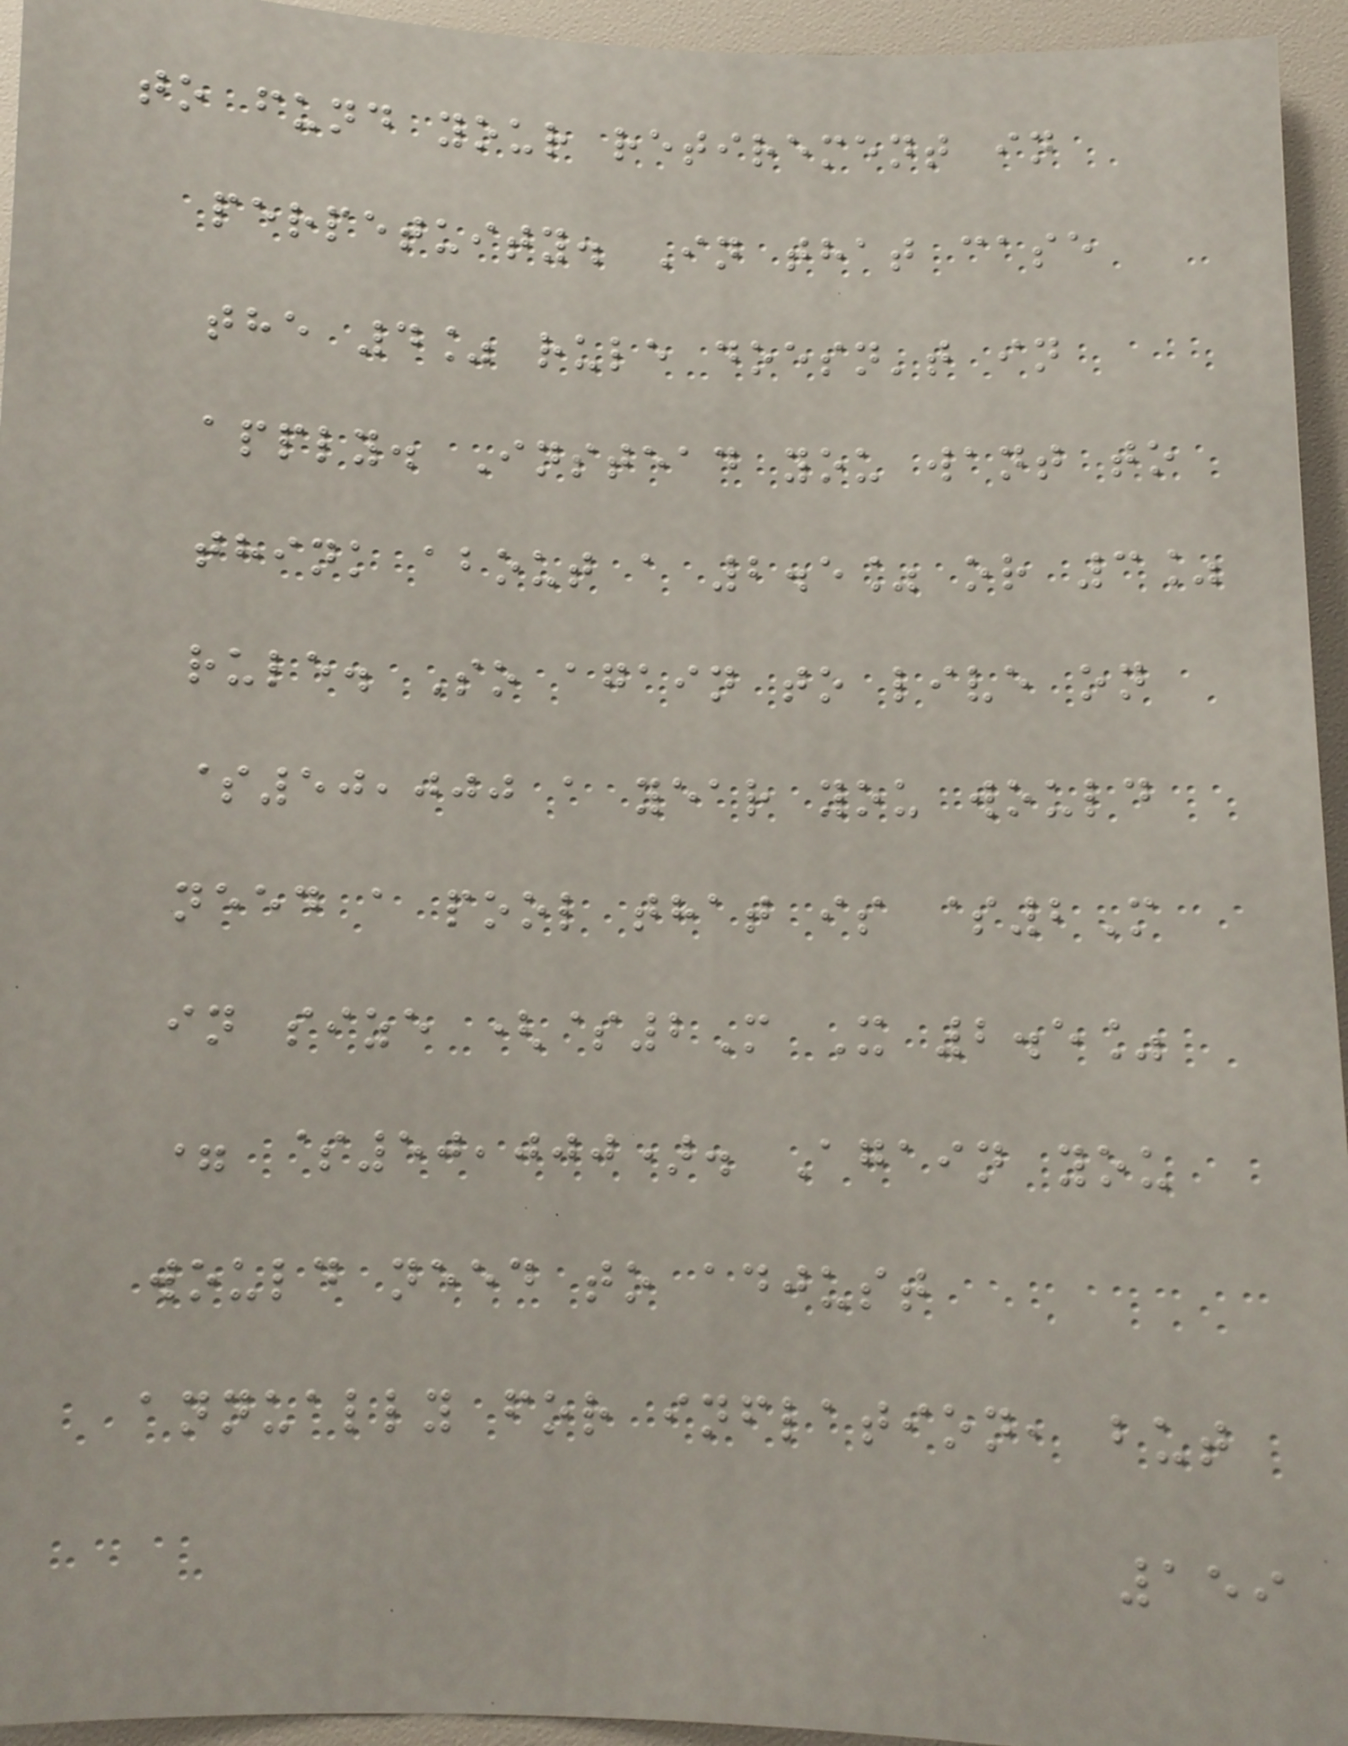to fund your retirement in
perpetuity. In that case
the 4% rule doesn't in
apply. Instead you want to
think about a 2.5% or 3%
rule. So again to live on
$50,000 a year you would
need a pool that is $2M
in size ($2M X 2.5%
= $50,000). Again you
would need to adjust
annually for inflation, but
159
